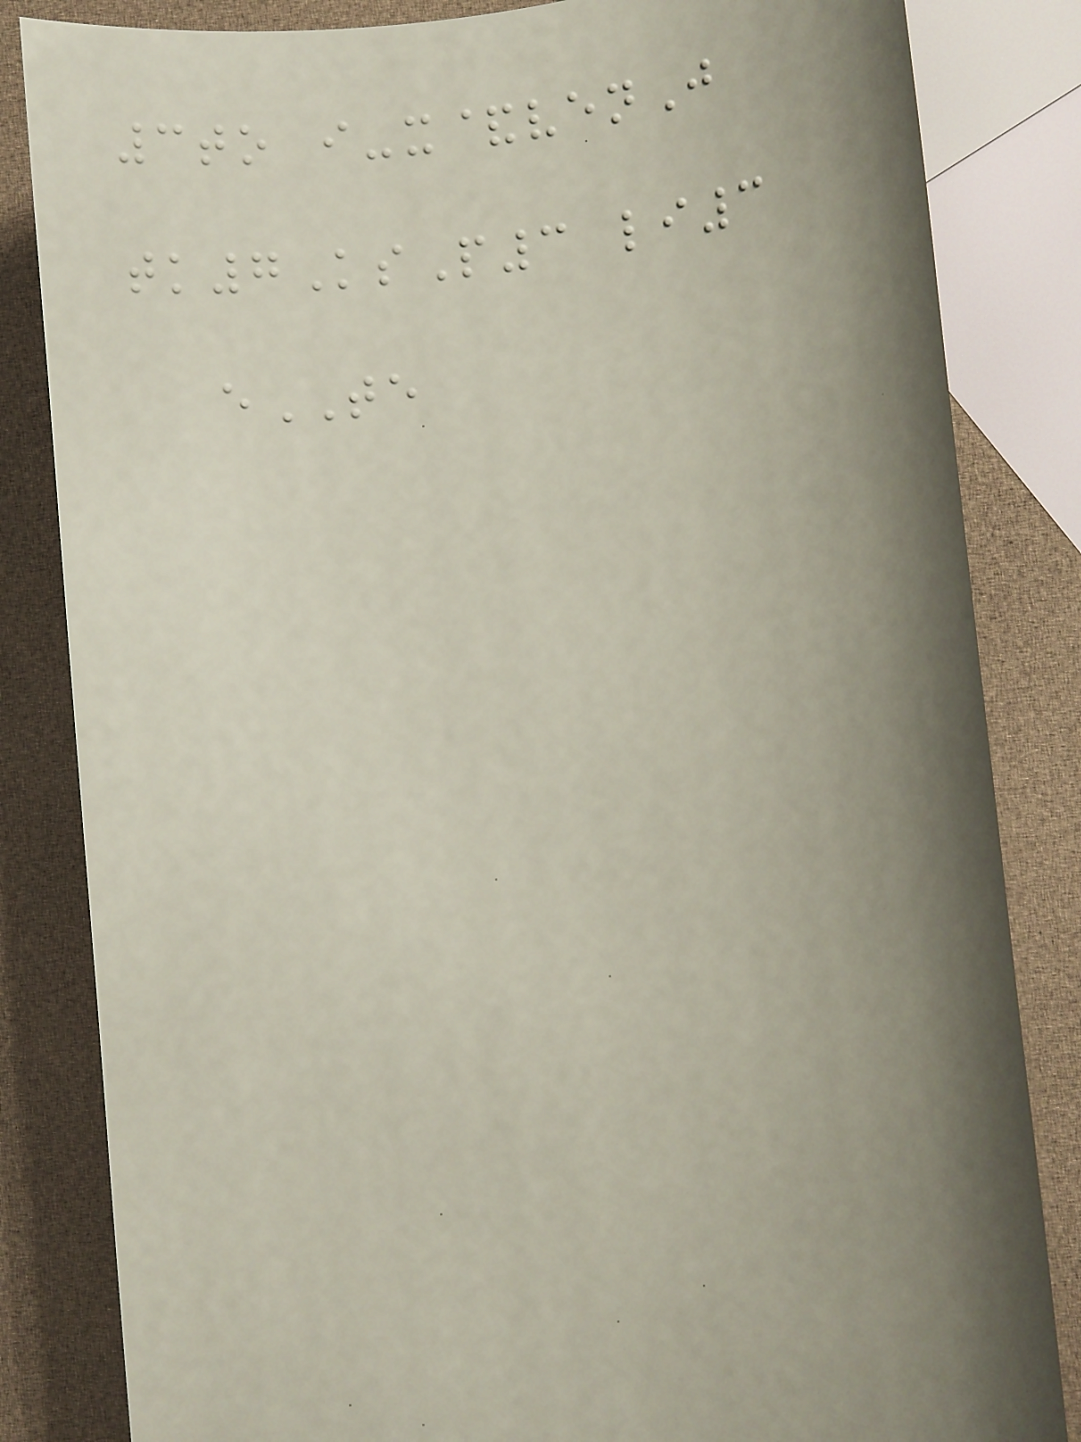3to i-x&venJ
tk7KsP3 li3
eTE
